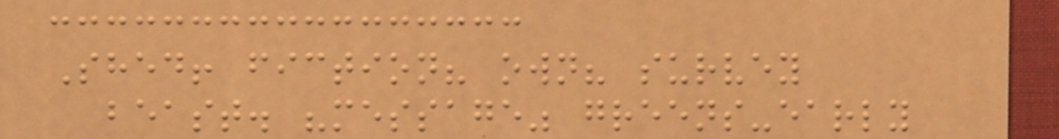Shed! fiction? own? survey
beast. "message" greens-early
